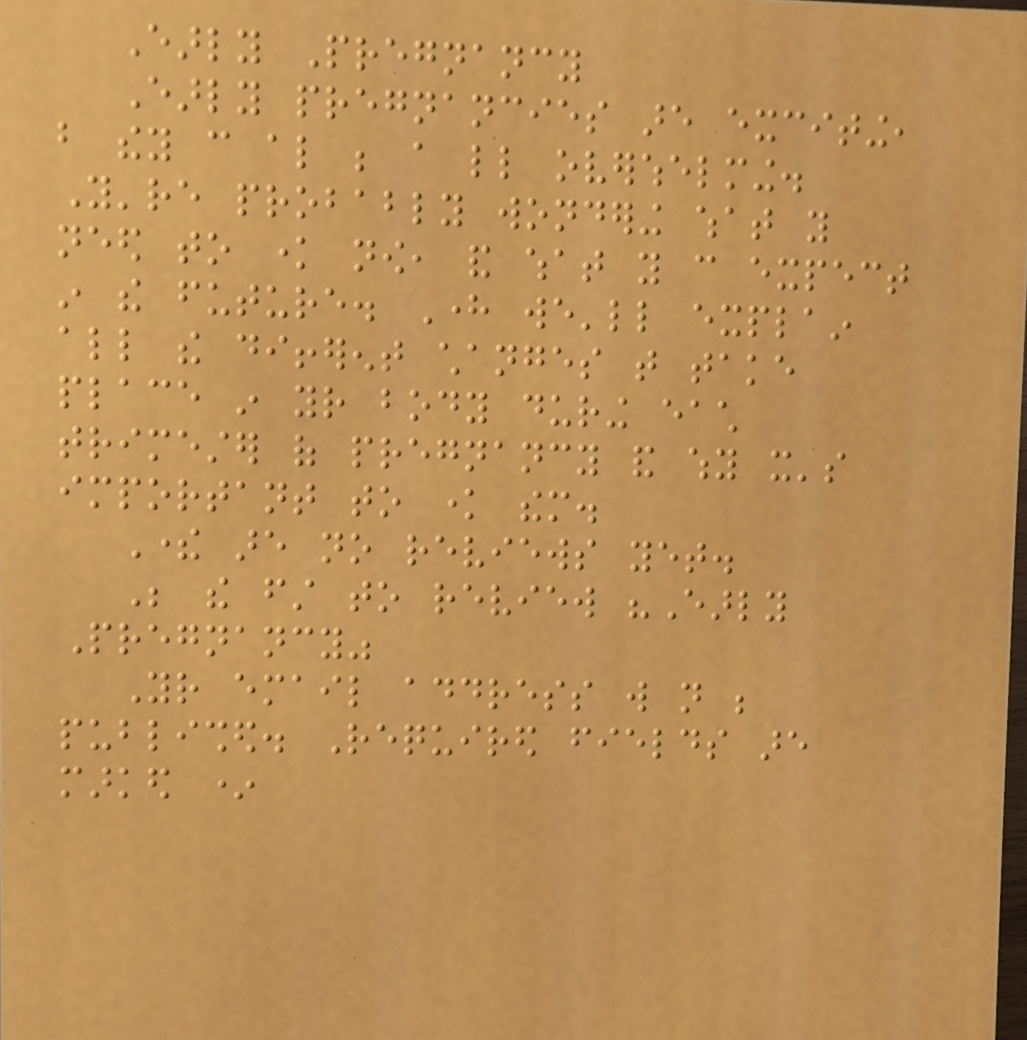Early Pregnancy
Early pregnancies are exciting,
but they can also be a little overwhelming.
You're probably wondering what you
need to know now, and what you can expect
in the future. Here we'll explain
all the different changes that take
place in your body during each
trimester of pregnancy and why it's
important to know them.
There are no reviews yet.
Be the first to review "Early
Pregnancy"
Your email address will not be
published. Required fields are
marked *
